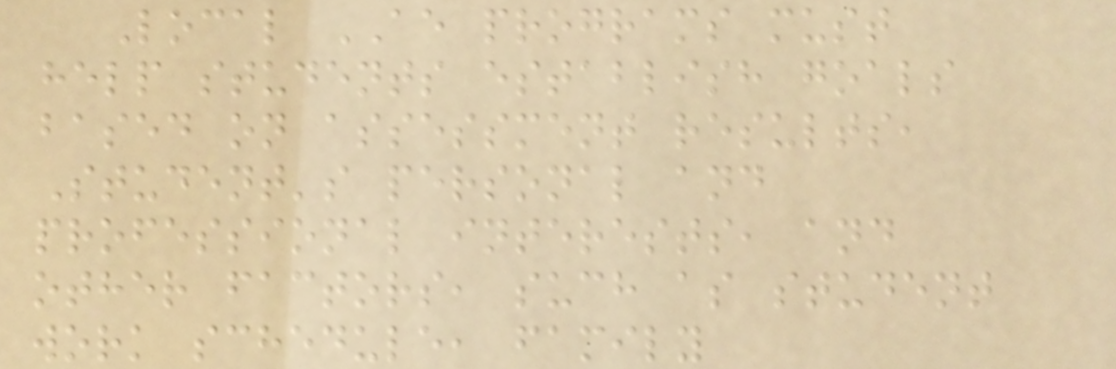Local AE programs must
help students establish goals
based on assessment results,
Student's personal and
professional interests, and
other factors, such as student
work schedule, family
